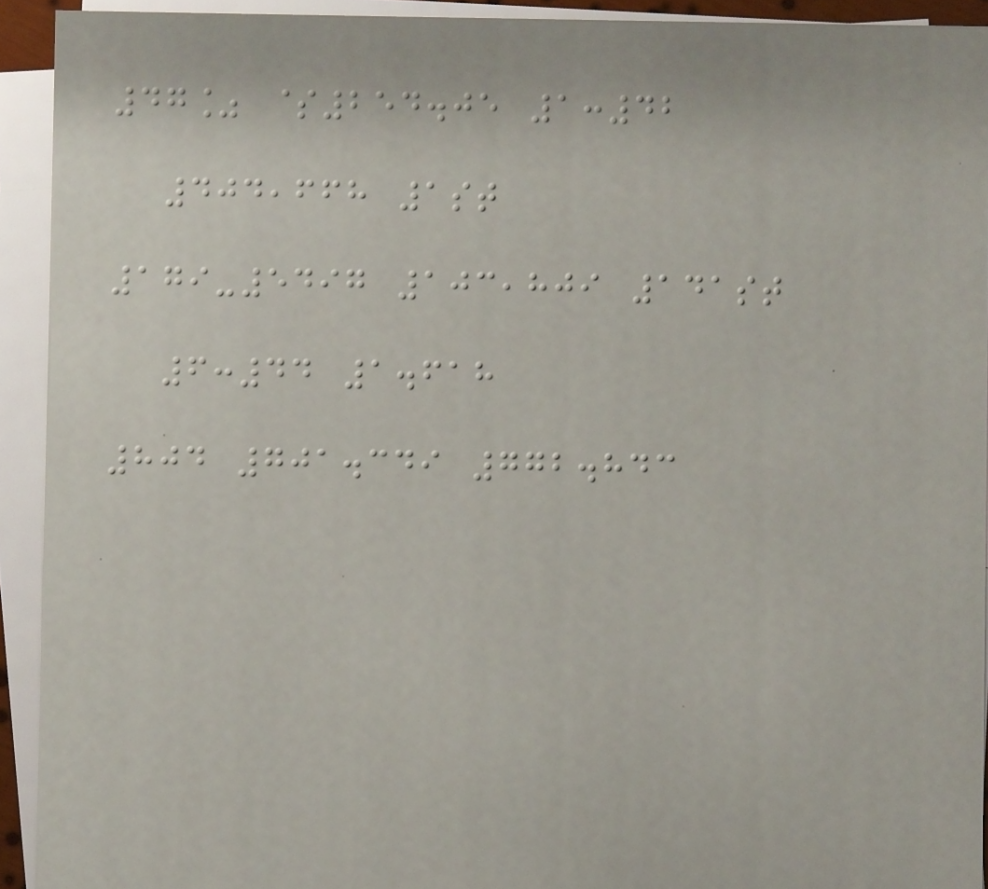47% $254.05 1:42
404,668 1st
179-5497 103,809 141st
6:44 1.618
804 701.349 772.843
